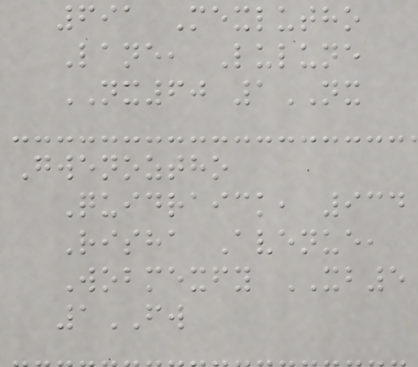691 Mexlutho
Lane, Lulune
NX60 1NX
Gwenoztho
Quidraick, 934
Risha Avenue,
Wobmexfy XB5
1FW
